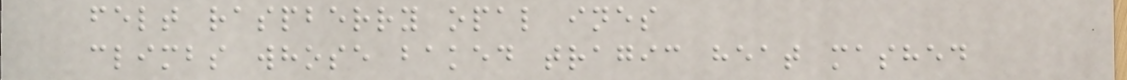felt raspberry opal ines
climbs whose baked tragic heat mashed
